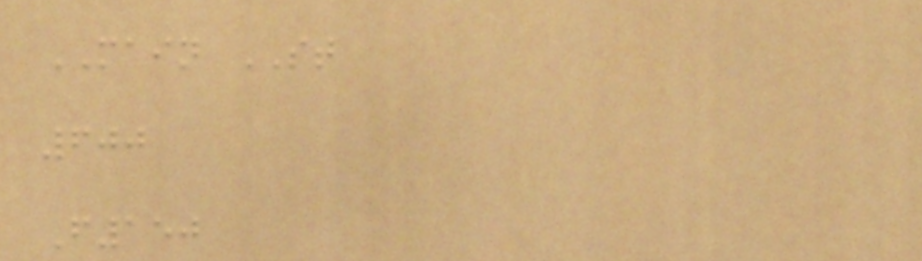MAIN ST
600
F150
